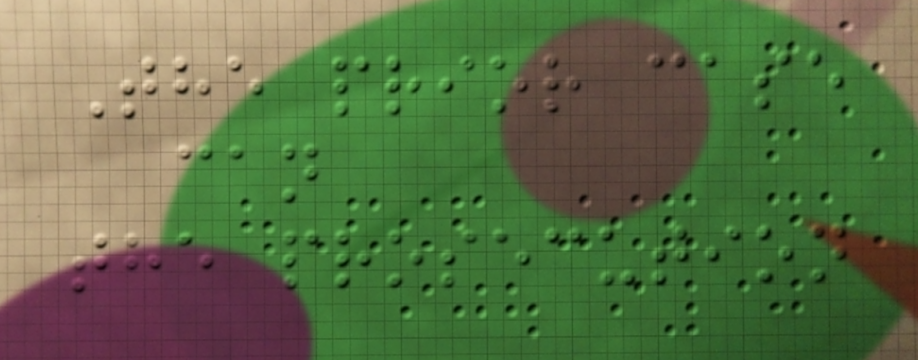The prior case
can
the prosecution
